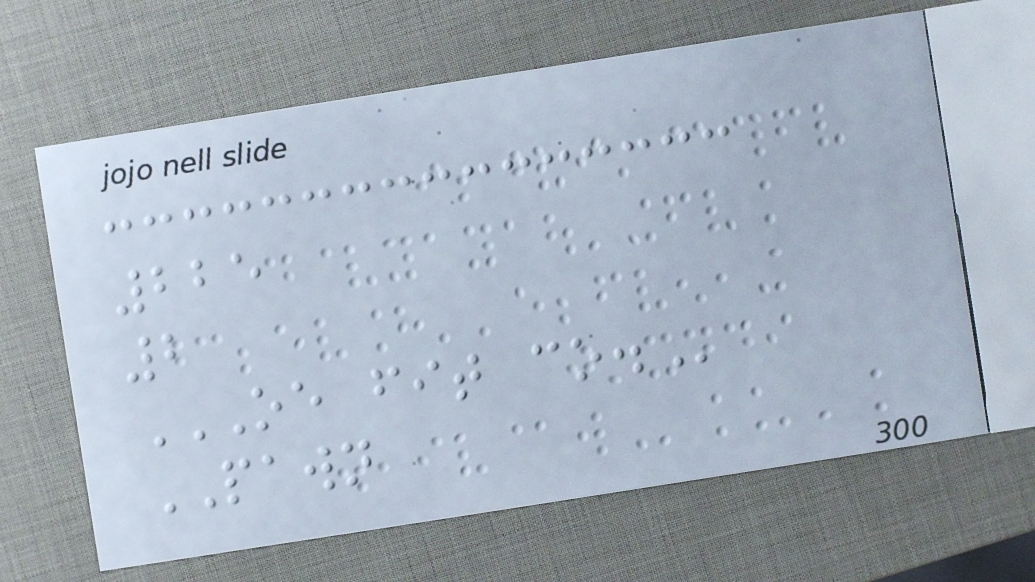225
2
OE FIT CO.
PAWN
